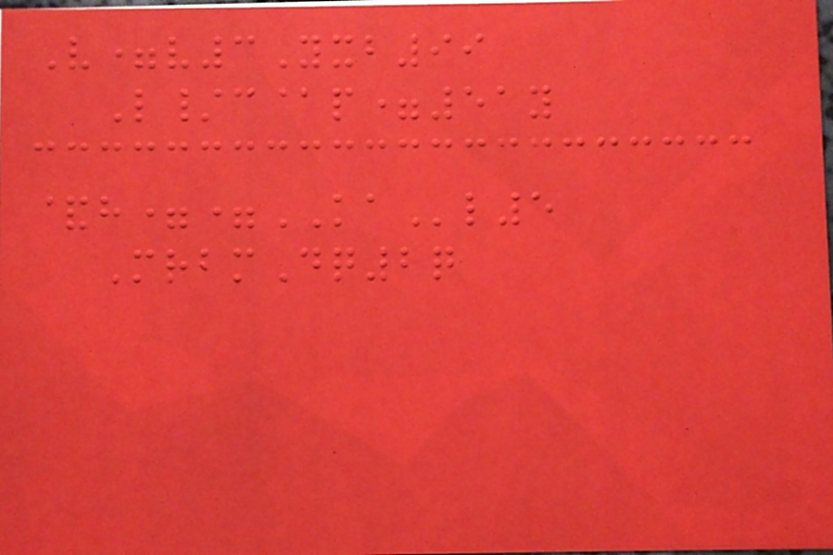V=v3Yxb99
L/c@p=51y
&h==KAl5
MrbmDq2q
